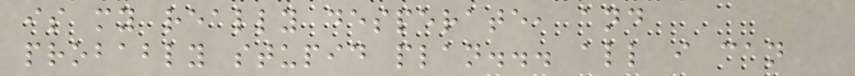is my really desperate, and
probably stupid plan... all i can
